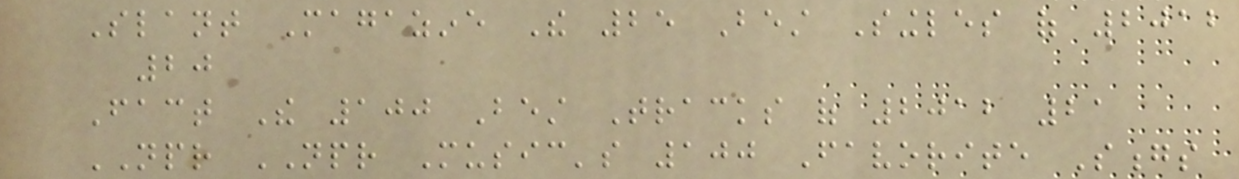Slant Magazine The 25 Best Singles of 2012
20
Fact The 100 Best Tracks of 2012 21
NPR NPR Music's 100 Favorite Songs
